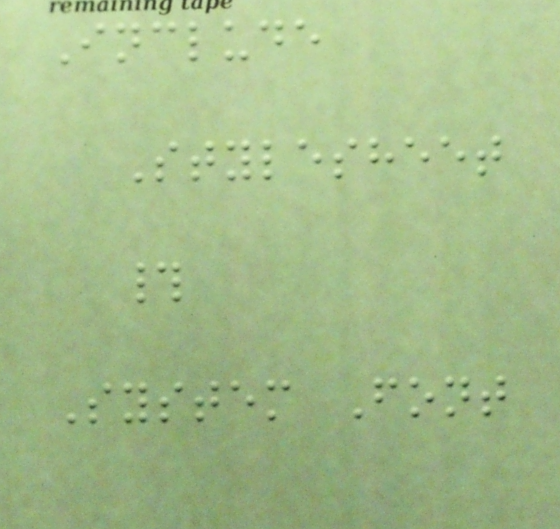Include
Stylesheet
#
System Font
